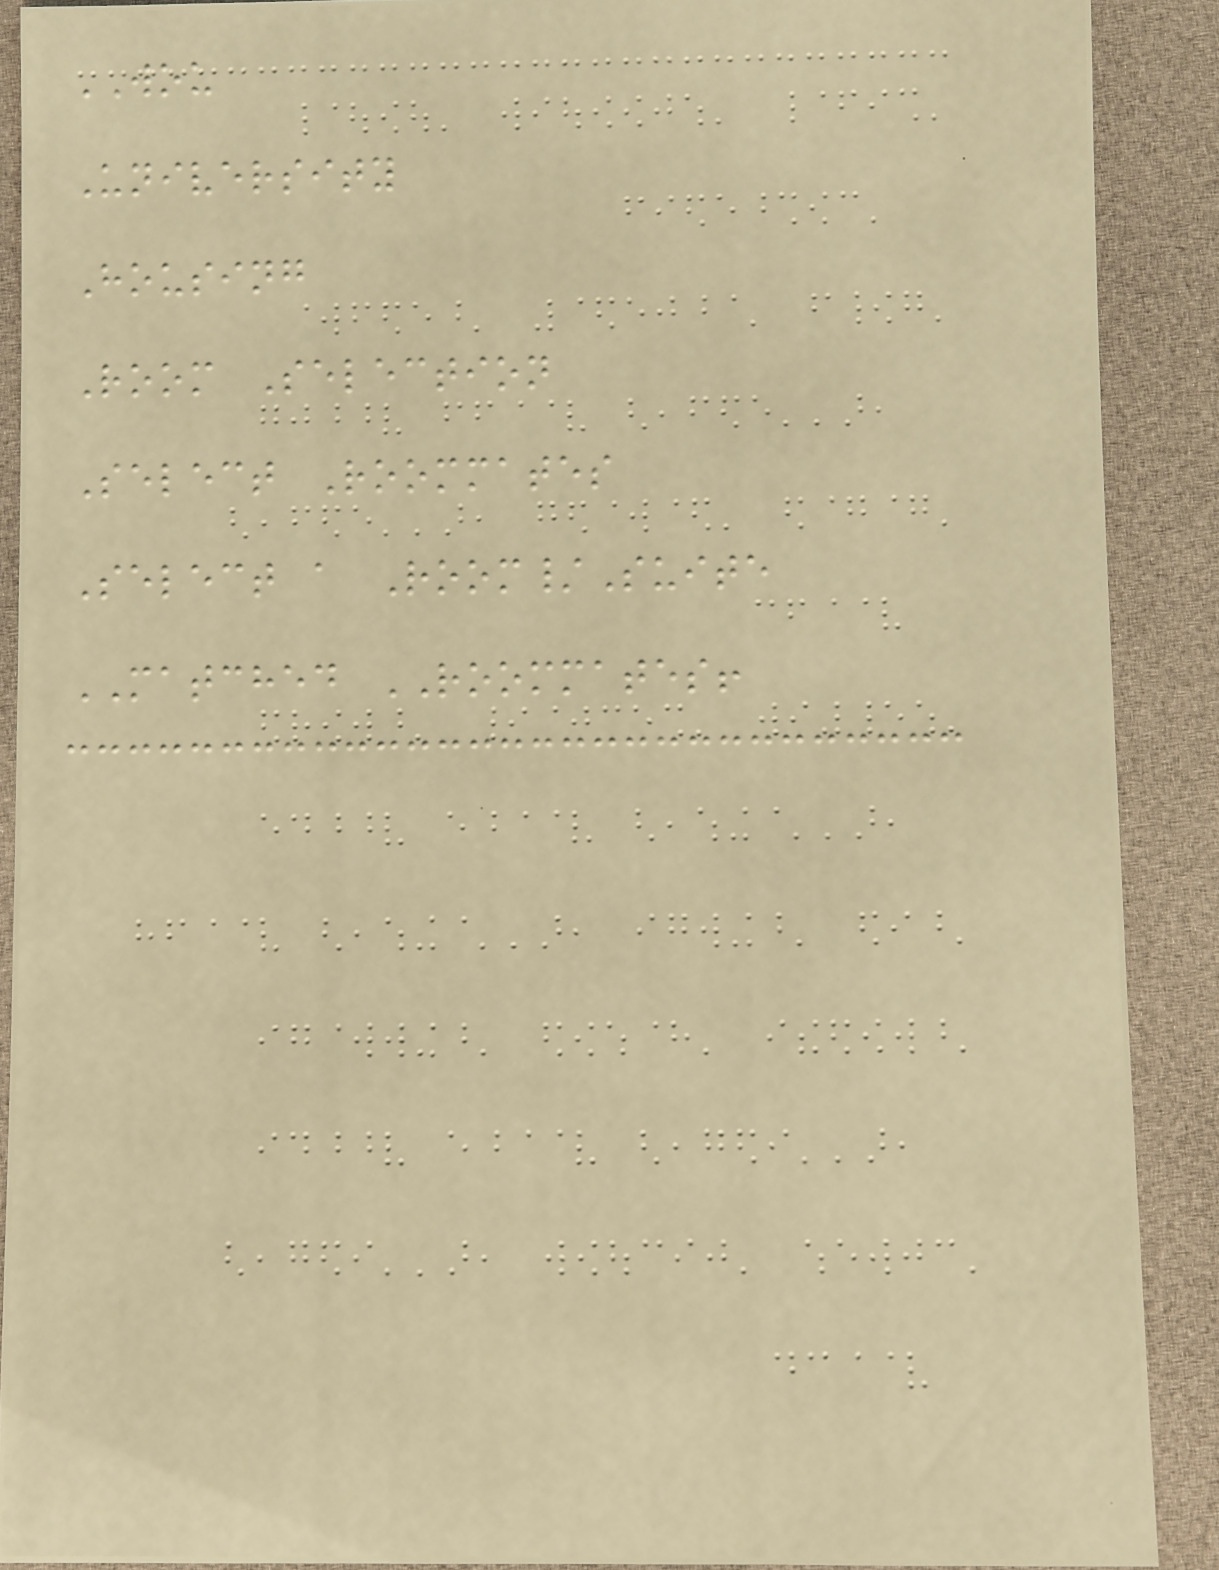WOU
University
Housing
Room Selection
Select Roommates
Select a Room/Suite
MATCHED ROOMMATES!
